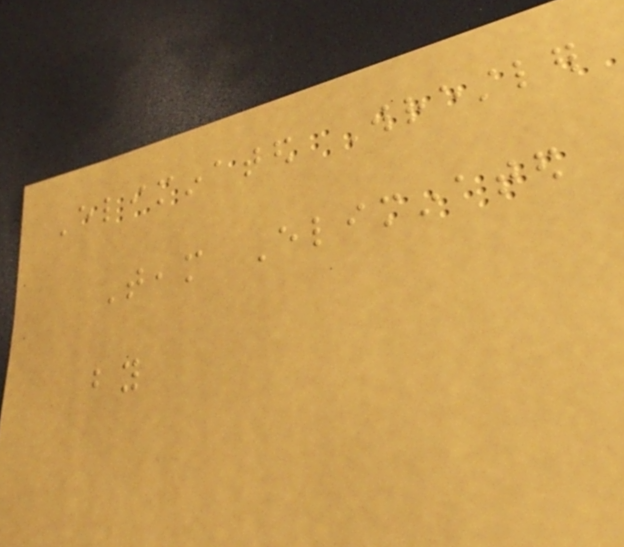Eliminated Wrestler
Team Eliminated
by
